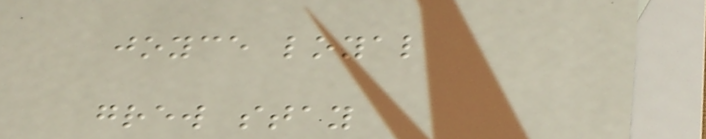joyce loyal
grew stay
